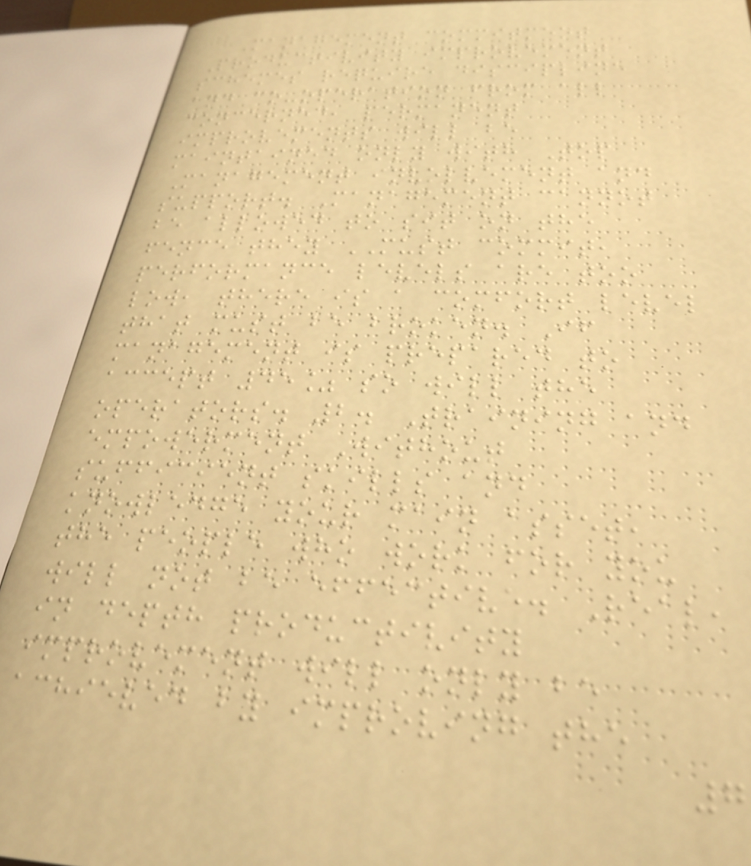Management commitment
Productivity improvement
schemes require discipline
and co-operation from all
concerned, permanent
improvements will be
maintained only with Top
Management involvement and
support. Management cannot
be allowed to sit on the
fence they MUST commit,
performance levels are too
low, there is a comfort level
that must be broken. If
management is prepared to
accept 45% so will the
operators. 2. Training and
empowerment Without
sufficient skills and
knowledge your main asset,
the people who work for you
will not be effective. Real,
in depth productivity
improvement will only be
achieved by improving the
7
